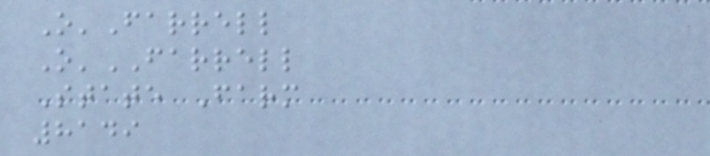O'Farrell
O'FARRELL
State Farm
8149
